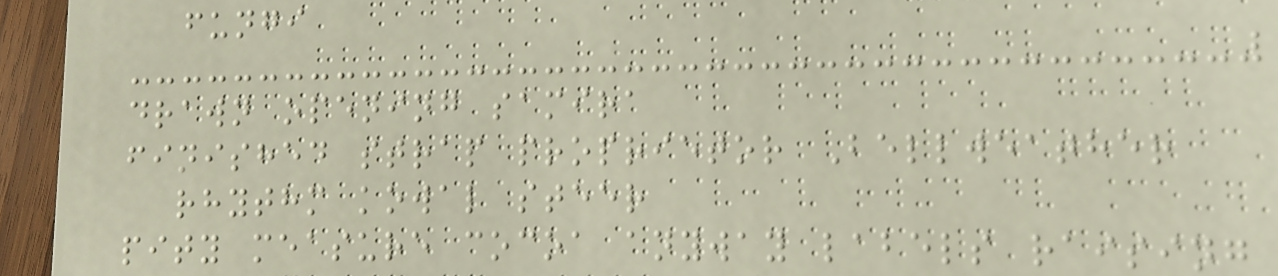fungi
drawn opening samira
finished strap proprietor Bellweather
rhythm kowal steer
pity measure cocoa anyway labels raising
